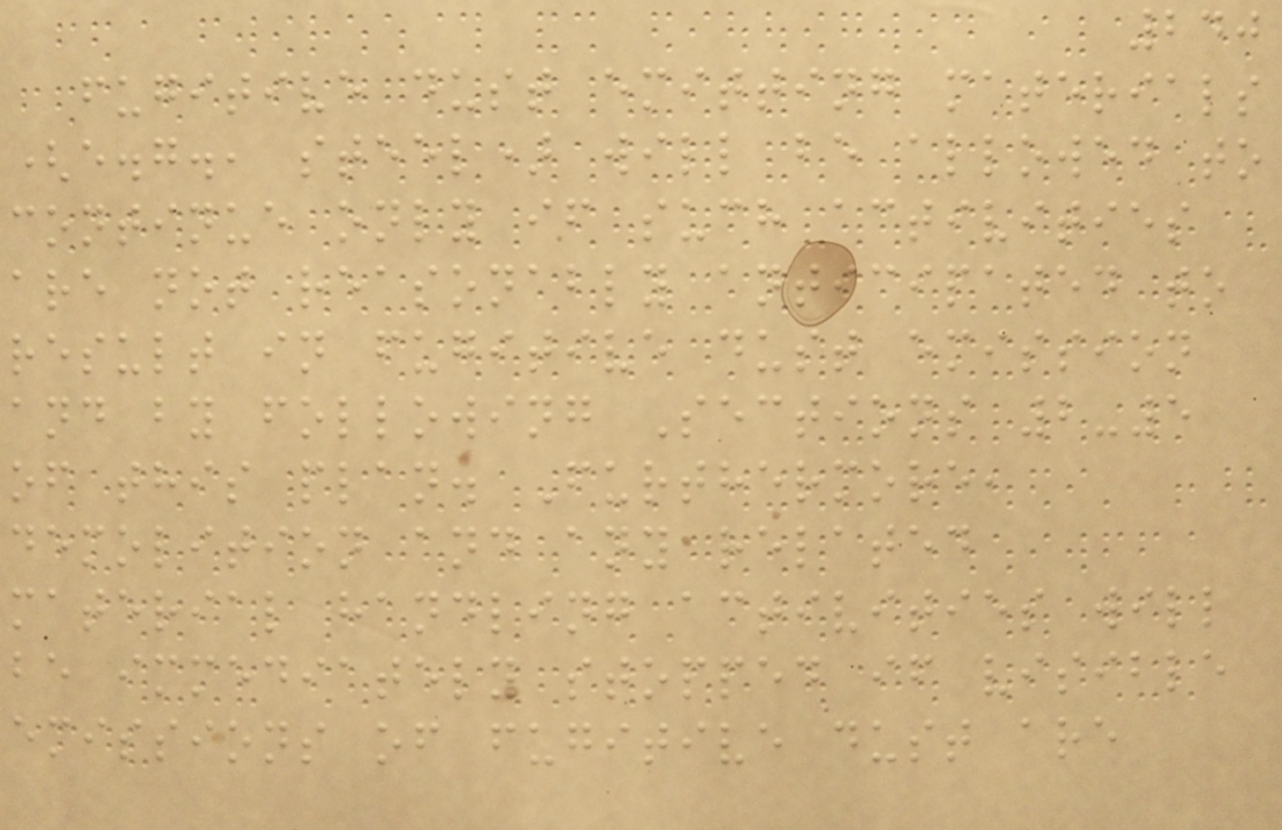240
fugitive dust emitting materials
(e.g., steel) will be allowed to
continue only if such activities
are not reasonably anticipated to
result in fugitive dust emission
and by following Sections 2-5
of this plan. Furthermore,
demolition and any related
material handling activities will
be immediately stopped if visible
emissions of fugitive dust are
